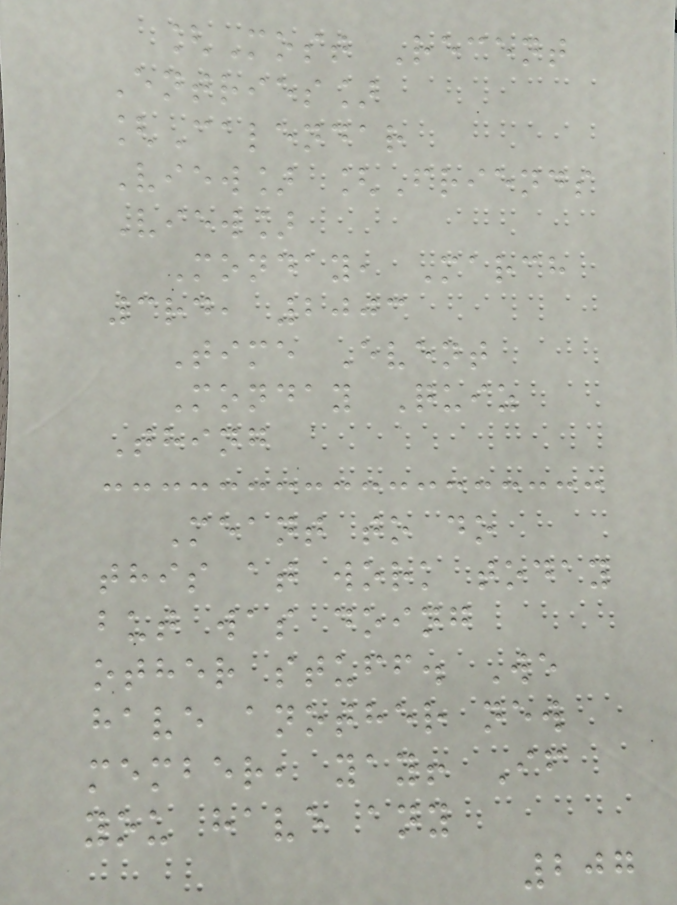[Most Recent
Entries]
[Calendar
View] [Friends
View]
Monday, March
3rd, 2003
Time Event
Monday Quiz
Thing
Meant to do
this at work today
but was doing
other stuff. We
have another new
member, yay! If
you have any
207
